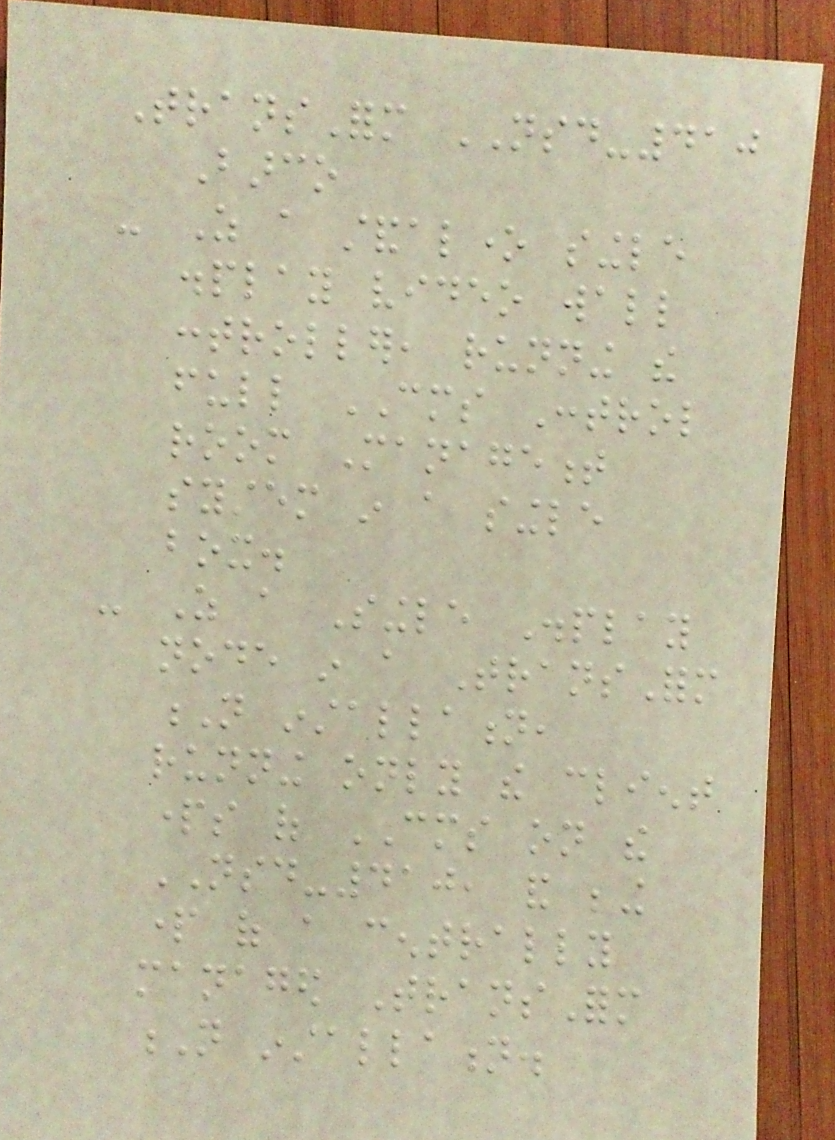TransForm NSD-410
Barco
- As a standalone single
display video wall
controller, running the
full CMS Control
room Management
system in a single
box.
- As a Single Display
node in a TransForm
N installation,
running only the client
parts of CMS on the
NSD-410, and being
part of a centrally
managed TransForm
N installation.
